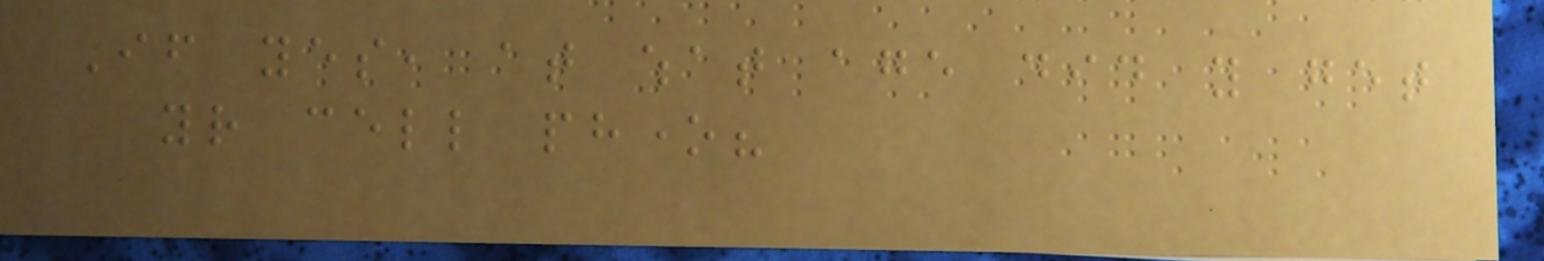If yes, at what age did you get
your cell phone?
